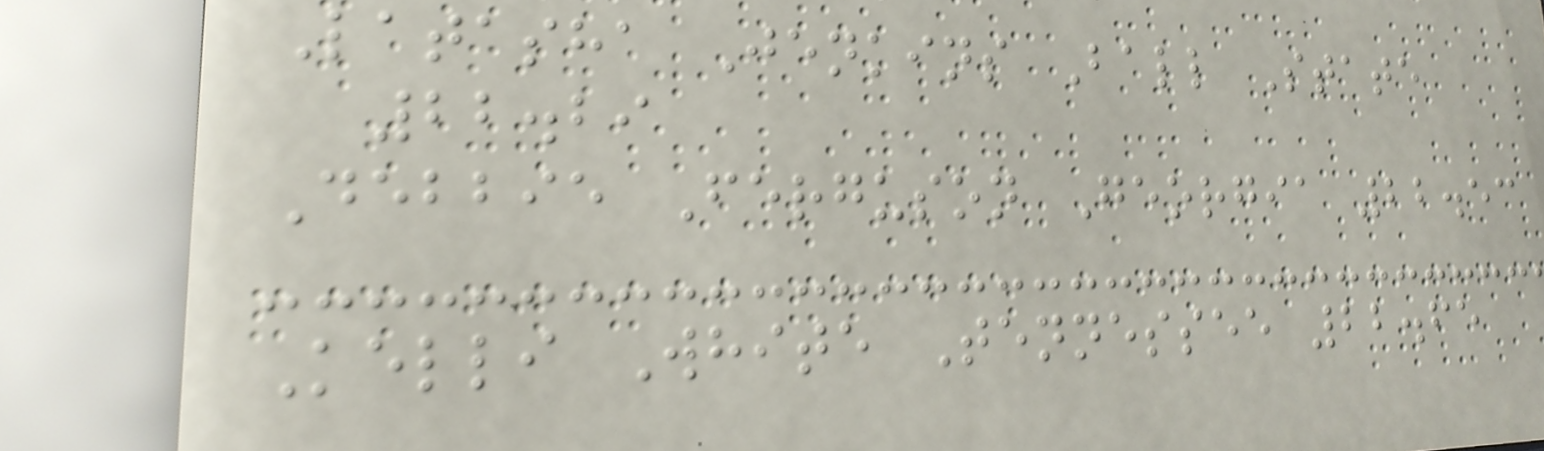Latasha Jenkins Ball State
22.29
Debbie Ferguson Georgia 22.53
Kelli White Tennessee 22.65
